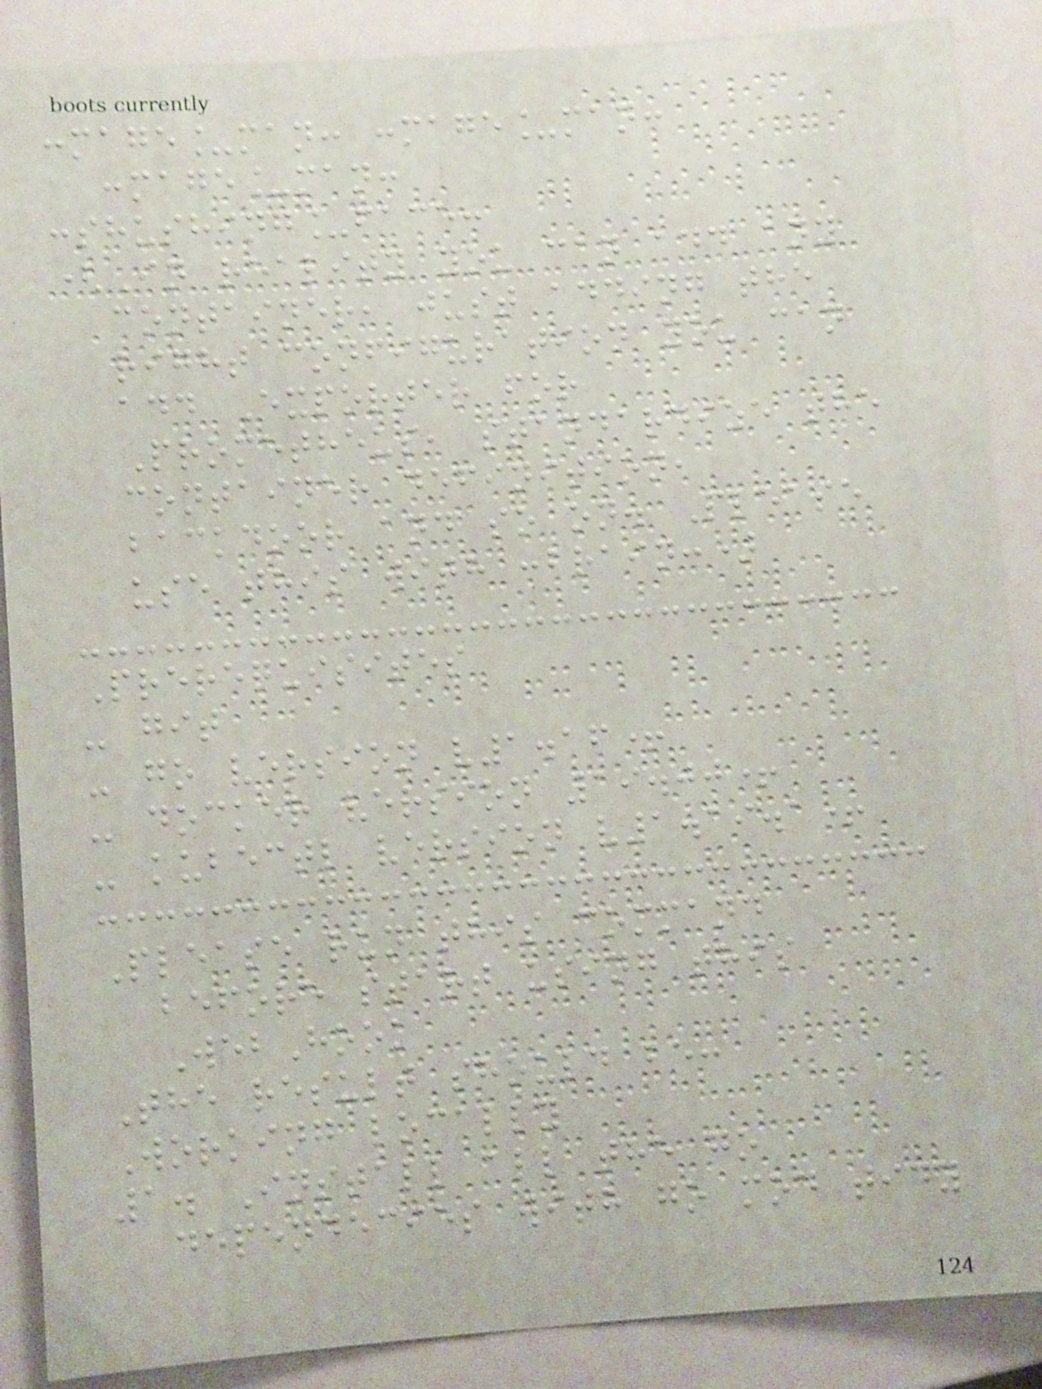:mage_man: :mage_man:
:mage_man:
:shushing_face:
(In reality you can add any
container, just adding the
right configuration you can
add Exporter for
Prometheus, standardize the
container definition,
backdoor and so on. Please
use this with :brain:)
Prerequisites
- git
- go version v1.16+
- docker version 19.00+
- kubectl version v1.19.1+
Please run this command
before start using this
WebHook
The result should be:
Working locally
1. Install all the go
dependecies with go mod tidy
